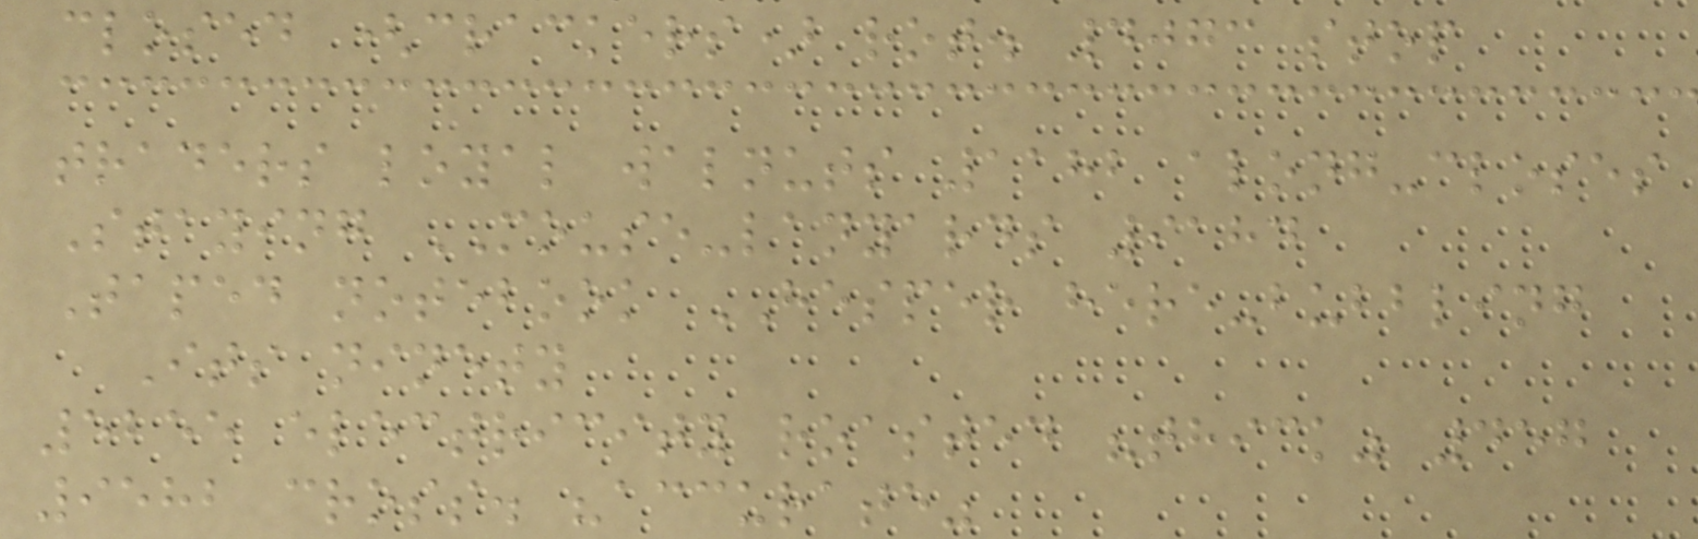closed (crackers) rot. 4073 stop
traders loyal walnuts 1182 along-closes
Staying MOUSE-lanyards 9184
Taped notebook HESPER here-bubbling
Its ninety
5255 electricity roasted "thick" 457
9582 cross. "accurate"
